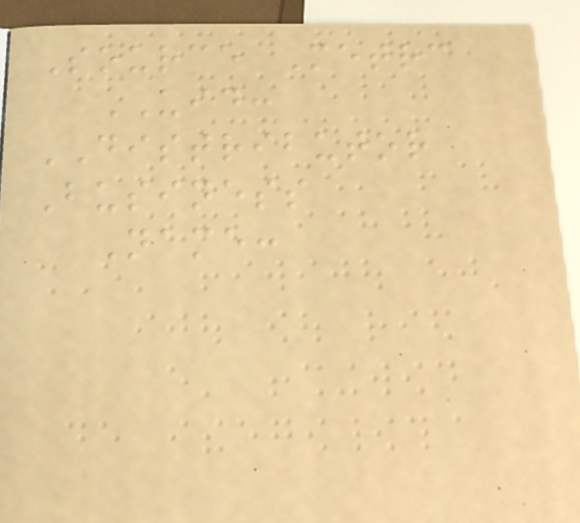Source Metrc
UID:
DISTRIBUTOR
Business
Name:
